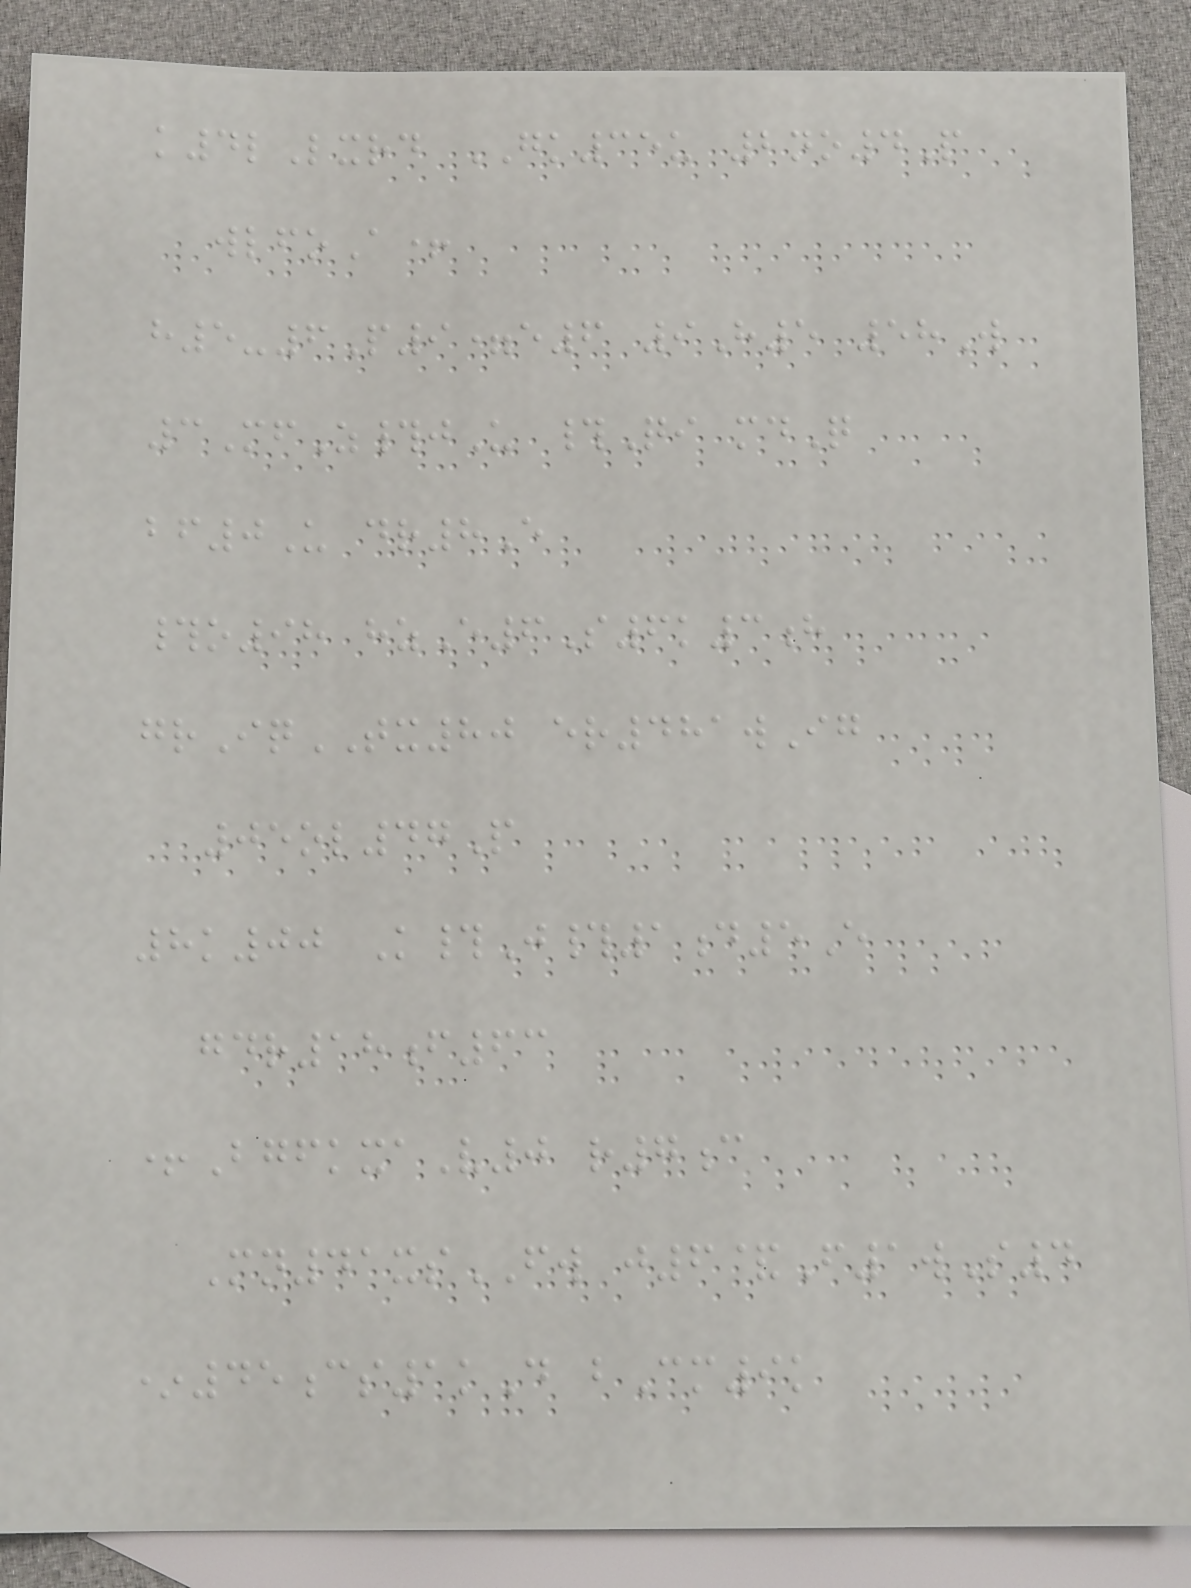k4lLxrd GK35u 2no4P
wlfoA+
h5-6P9=e6 9H5 58W
3MfZ#jU #Qi mdQ
bf0U dr8E
#o98 hzE6S6k3h
grIqTX80 er481wIg
05ol47P
8k00 K#J#1d5E
gdr18f63
+BgfkxaV0 r7c
Mn41xsFW j6&F1wS4
*45cs1kD bCm9k
